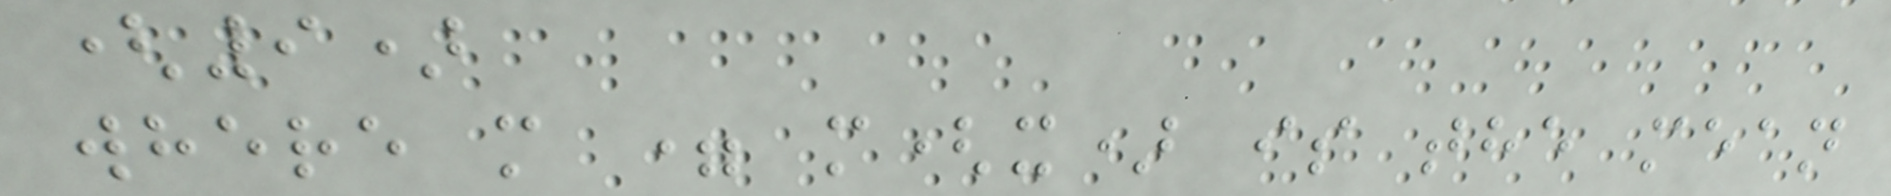(9)
where m = m(x) is the mean
